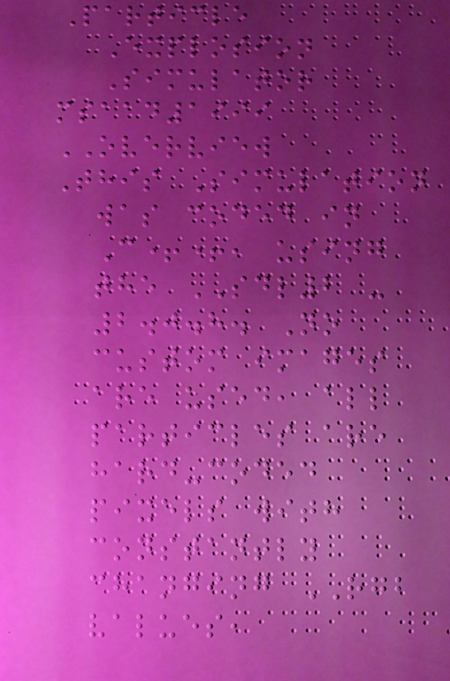Particle
Explosion
Simulator
msaad1999
OVERVIEW
This Simulation
was coded in
C++, using
the SDL2 -
2.0.8. No
custom images
are used, all
particles are
hard-coded
pixels with
constantly
changing RGB
values,
